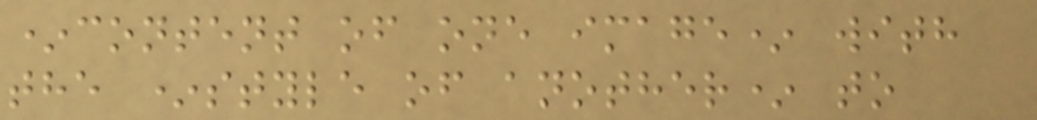*content of one image* with
the *style of another* to
